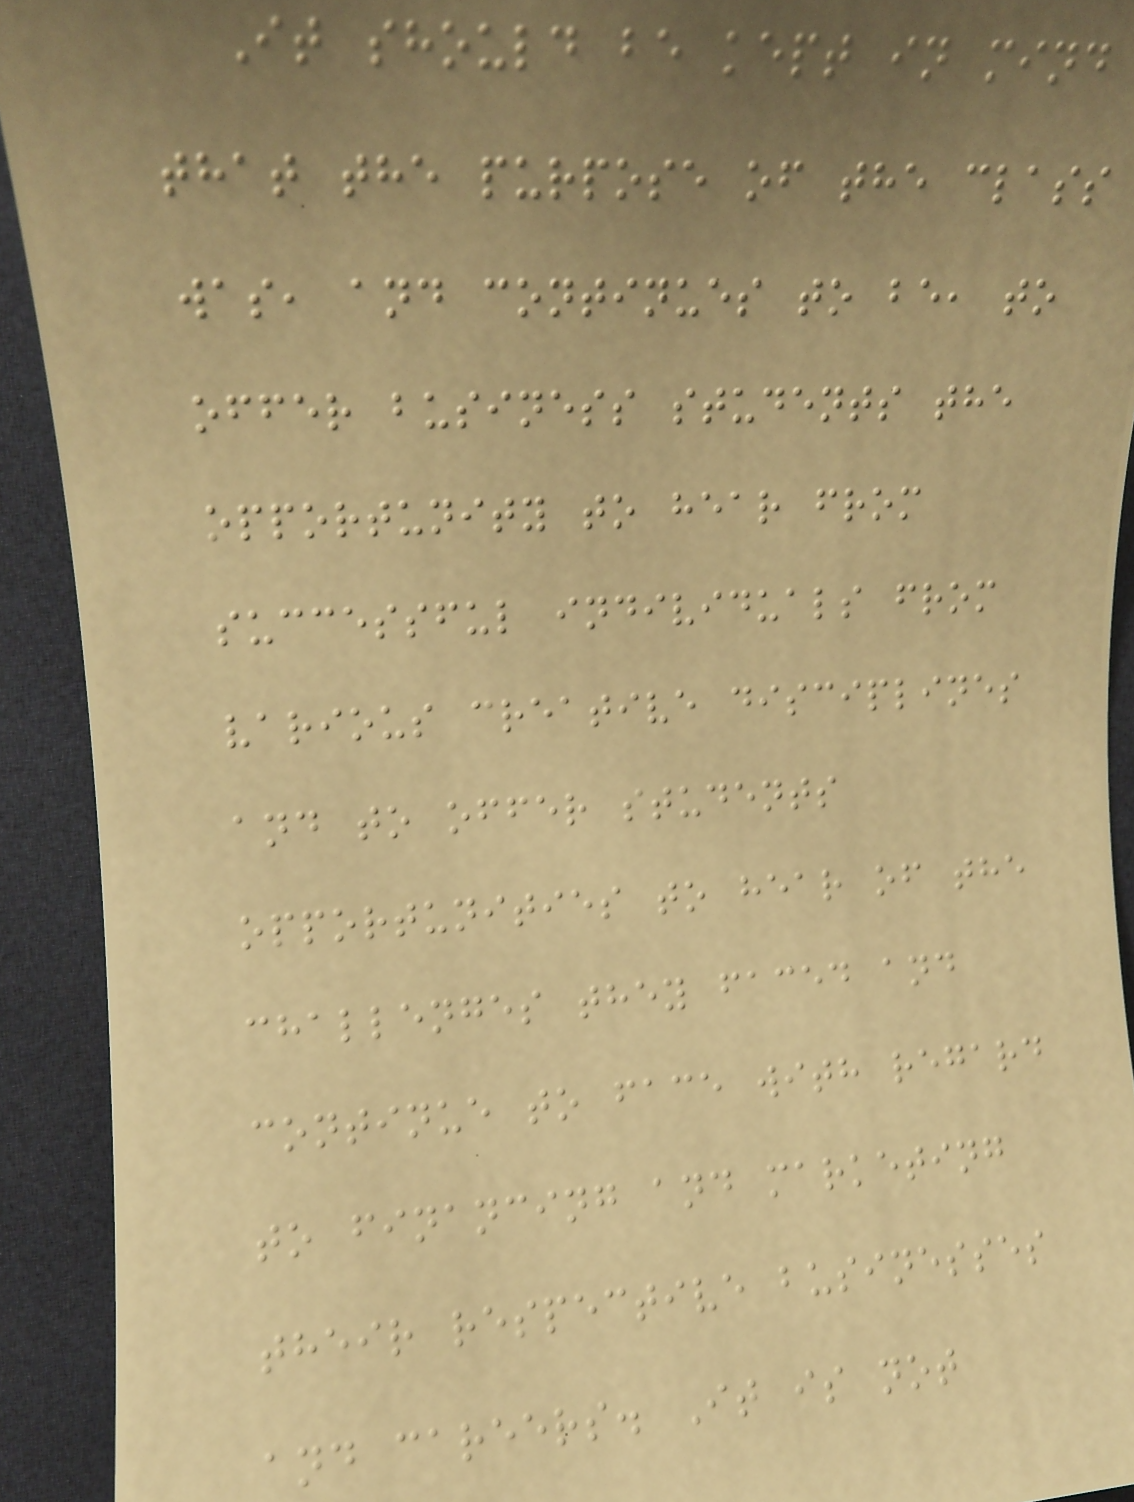It should be kept in mind
that the purpose of the class
was, and continues to be, to
offer business students the
opportunity to hear from
successful individuals from
various creative disciplines
and to offer students
opportunities to hear of the
challenges they faced and
continue to face with regard
to financing and marketing
their respective businesses
and careers. It is not
